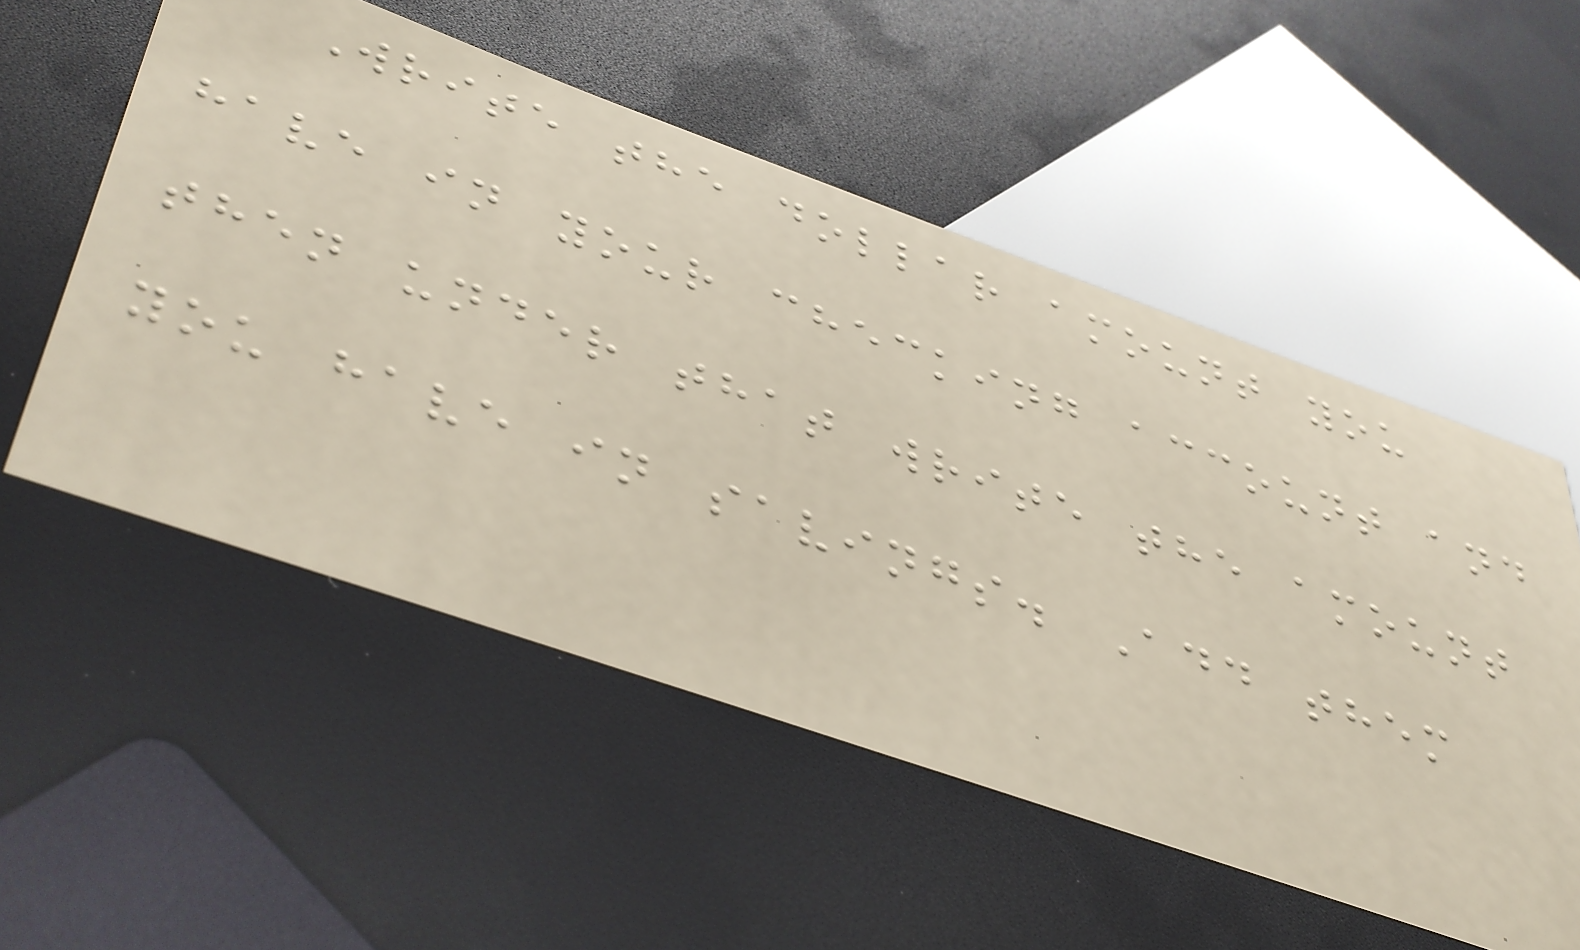Write the dollar amount you
have in your checking account and
then under that write the amount
you have in savings. Add them
